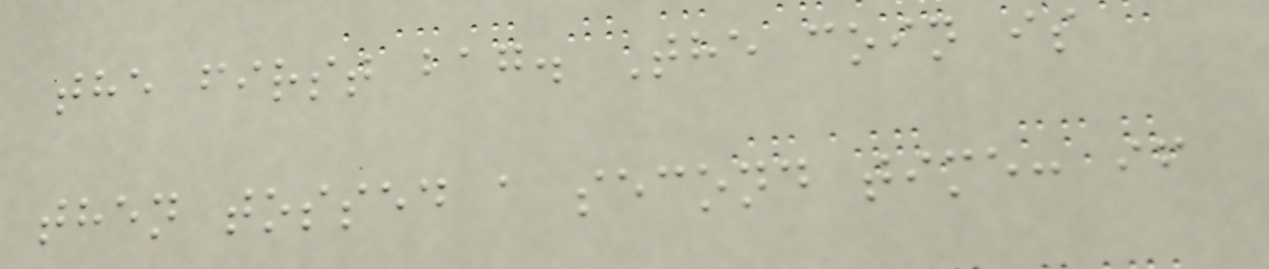the first bag. The coin is
then tossed a second time: if
